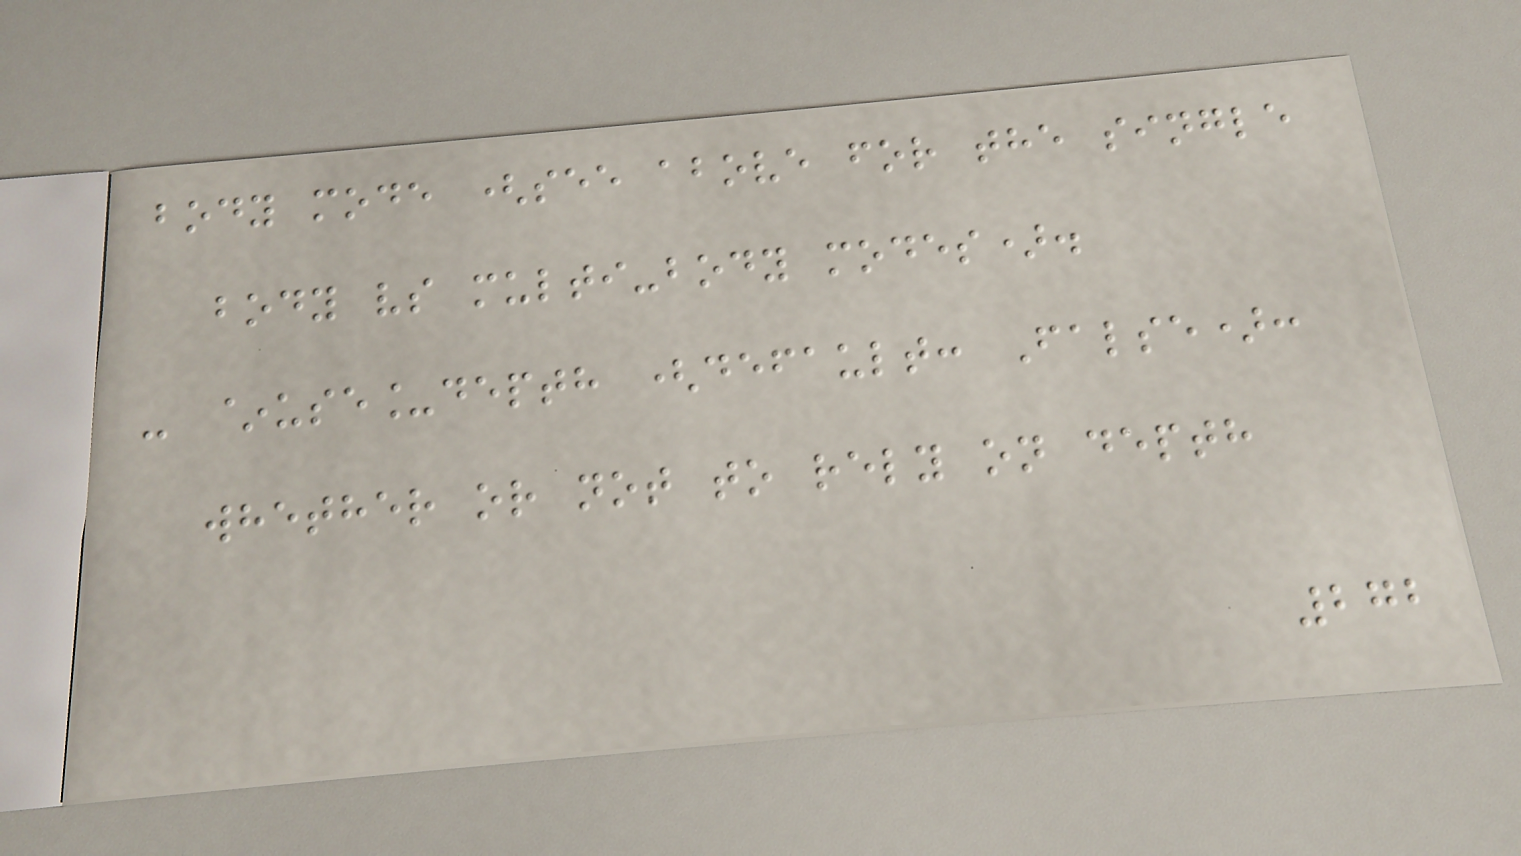body mode (see above for the single
body vs multi-body modes).
- ~use_depth (default: False):
whether or not to rely on depth
272
